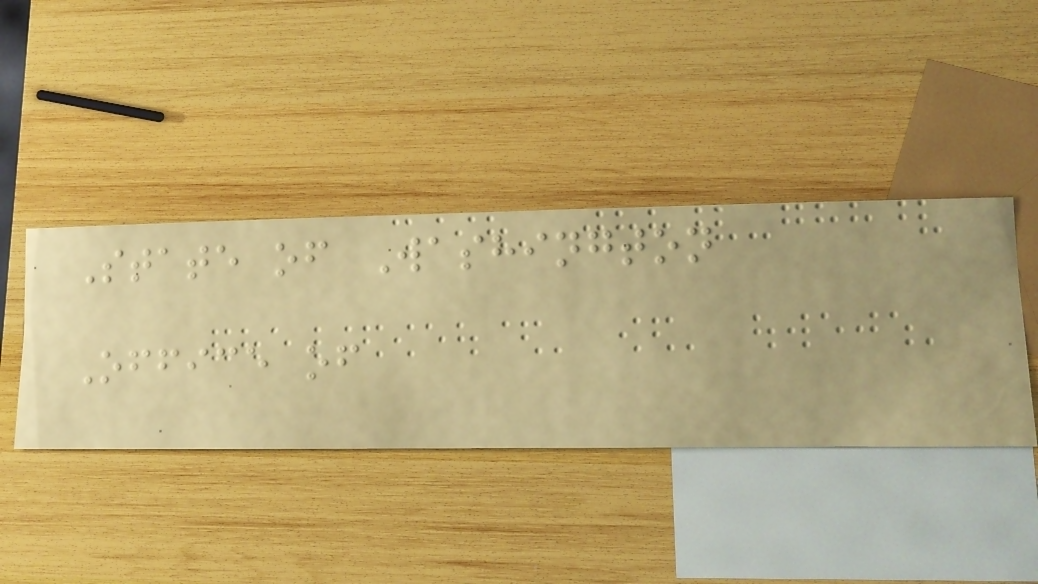State of Washington
Office of
